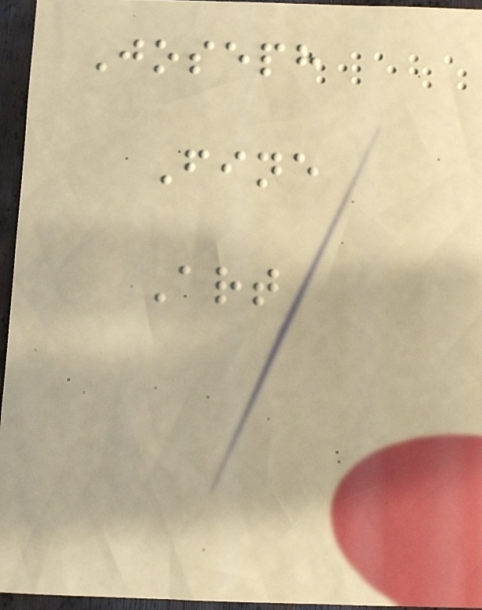Joseph
Fine
Art
